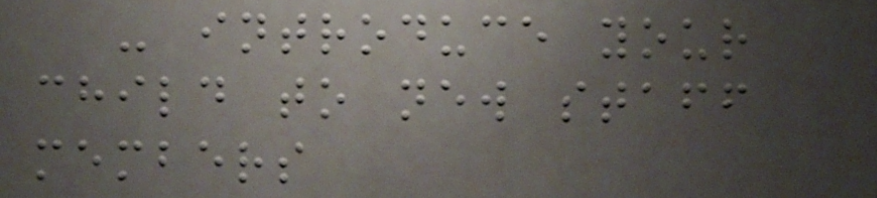- introduce your
child to new staff
members
